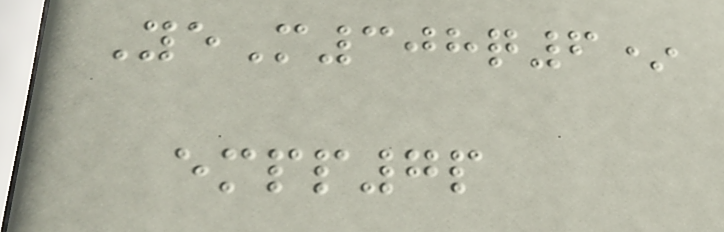YeM308q6*
empp7p
